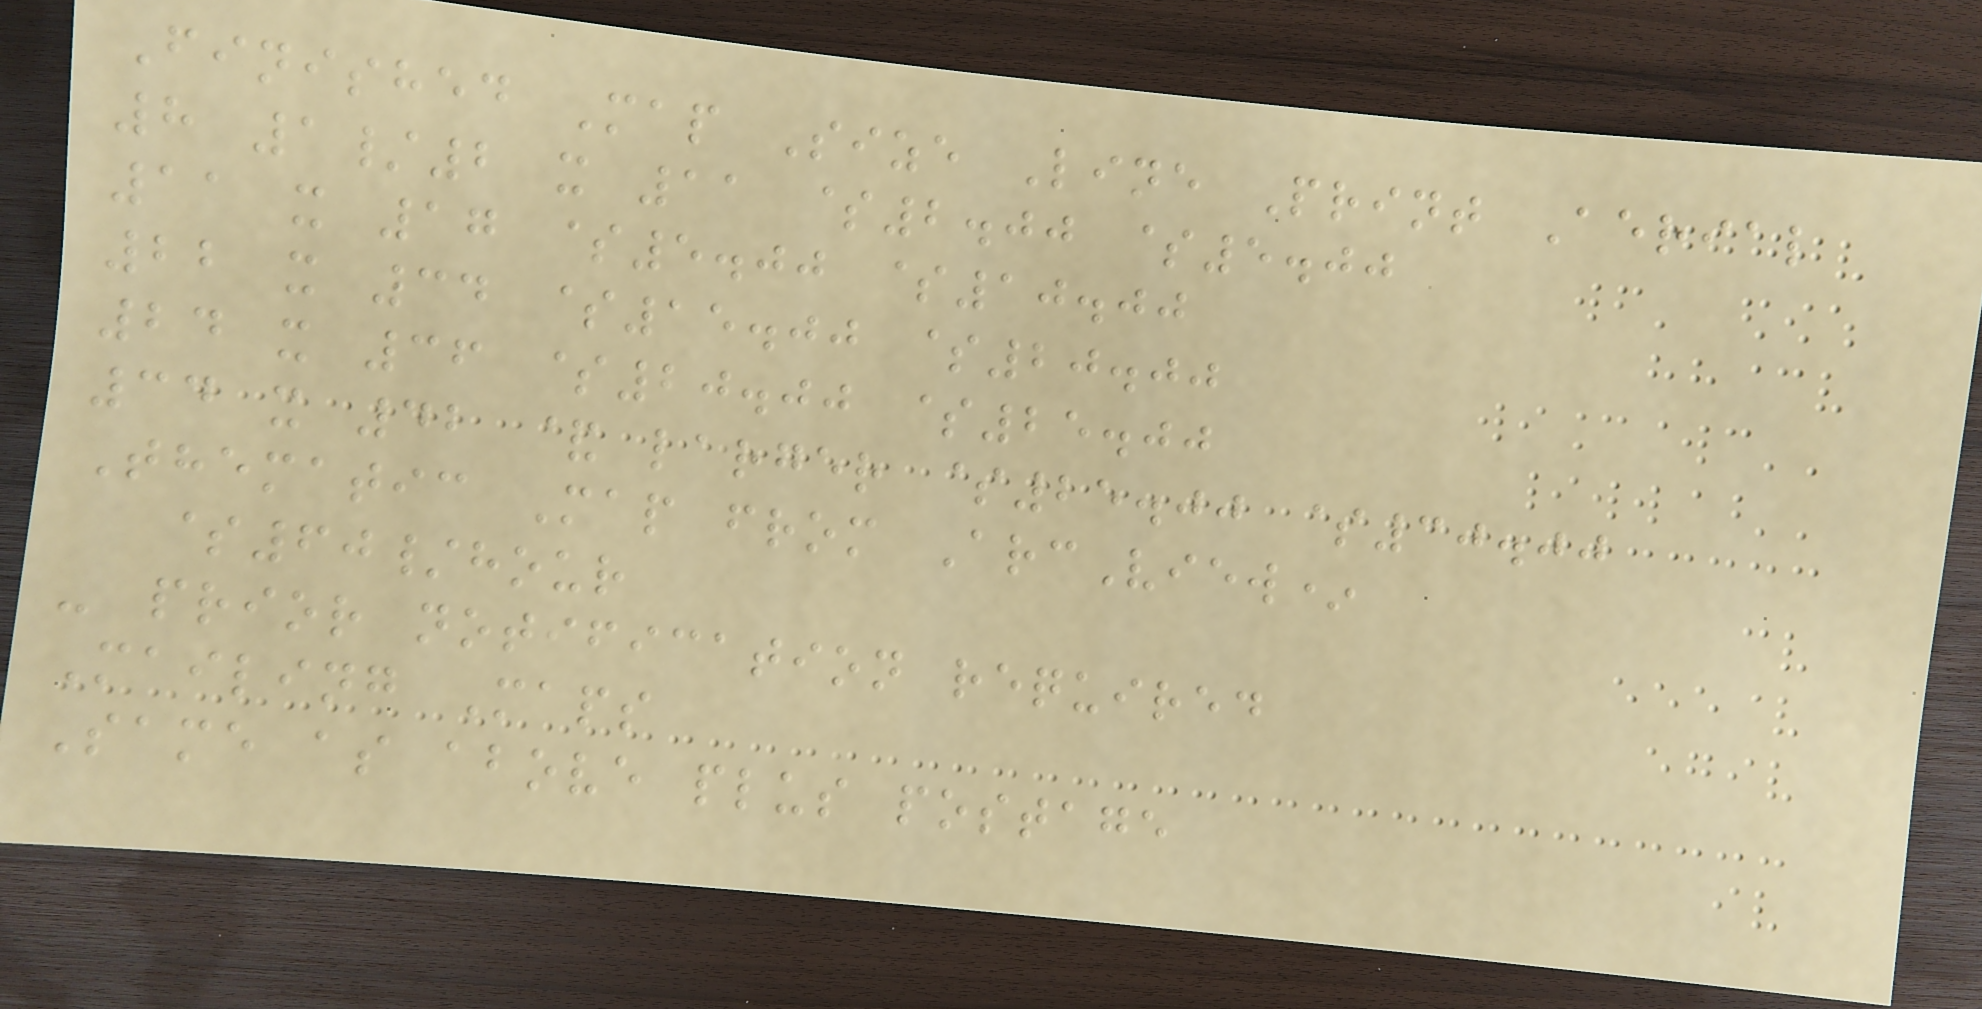Finished Map Size Line Print Aerial
8 1/2 x 11 $2.00 $5.00
11 x 17 $5.00 $10.00
22 x 34 $15.00 $20.00
24 x 36 $20.00 $25.00
34 x 42 & larger $25.00 $30.00
Thematic Map from ArcView*
$60/hour
- prior notification required
Mailing Maps
Same as above plus postage
